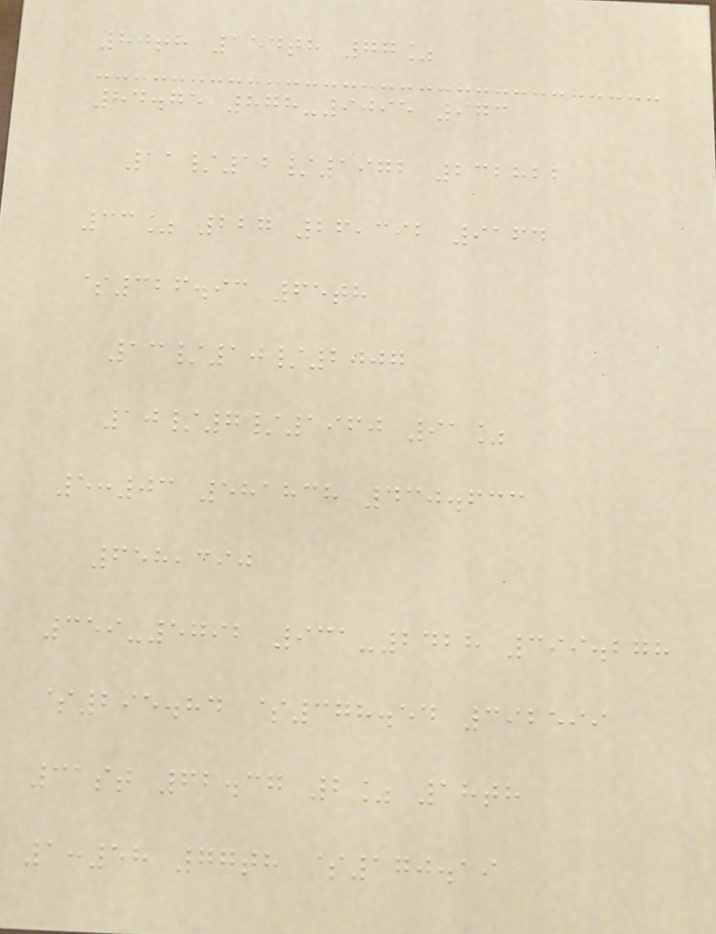80th 154th 77%
84.75 878-9095 973
11/12/1972 232822
33% 227 26,392 9164
$326.93 65th
13/10/2007
10/7/1960 91%
5:03 581838 430.633
658,390
359-5792 931-2428 399.278
$295.84 $378.54 392599
31st 62.37 2% 18th
1:58 77th $170.19
